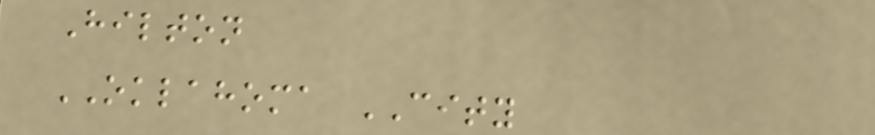Hilton
OKLAHOMA CITY
